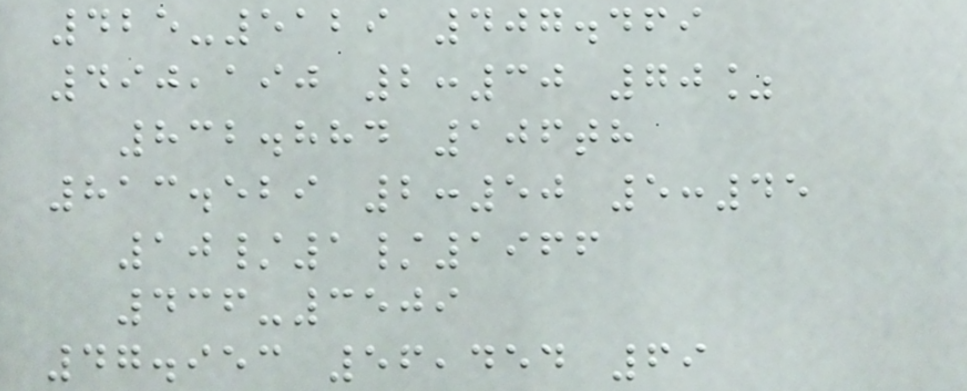425-5129 407.469
490,190 2:30 70%
832.884 106th
813.529 2:50 5:45
10/1/1966
436-3509
47.953 56,454 69
